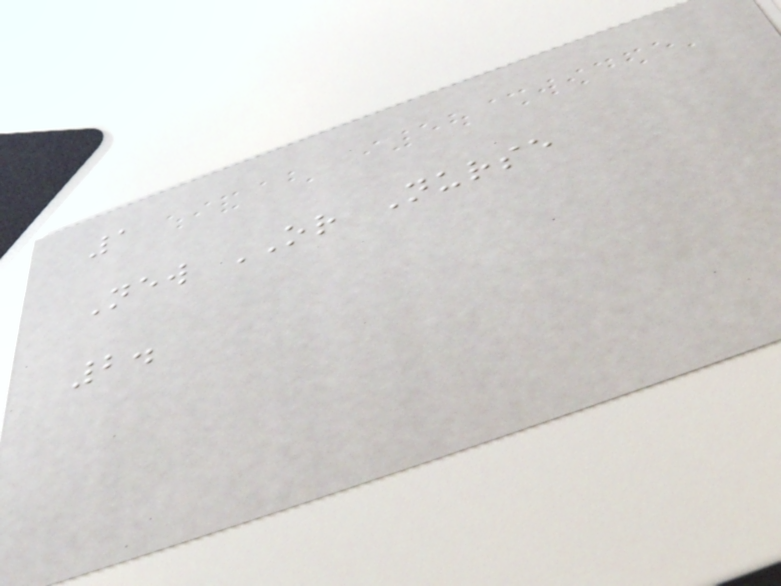1
New OR Nurse
2.
